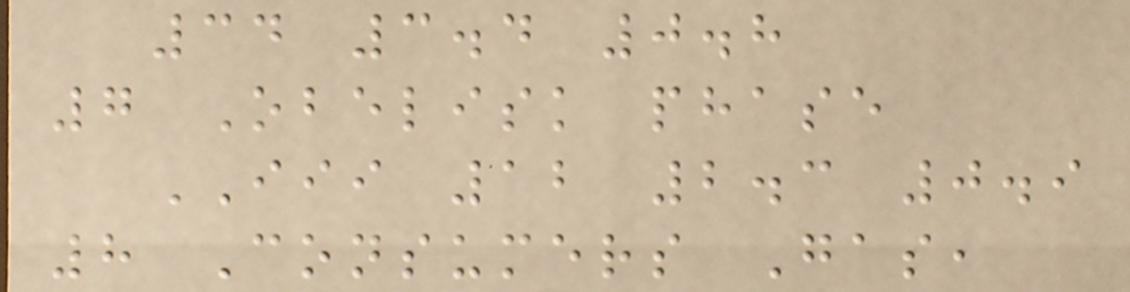34 3.4 0.8
7 Obelisk phase
III 12 2.3 0.9
8 Consumers Gas,
